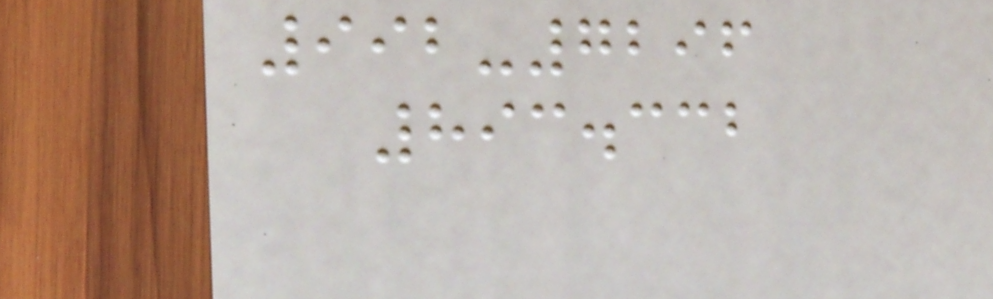992-7296
893.332
